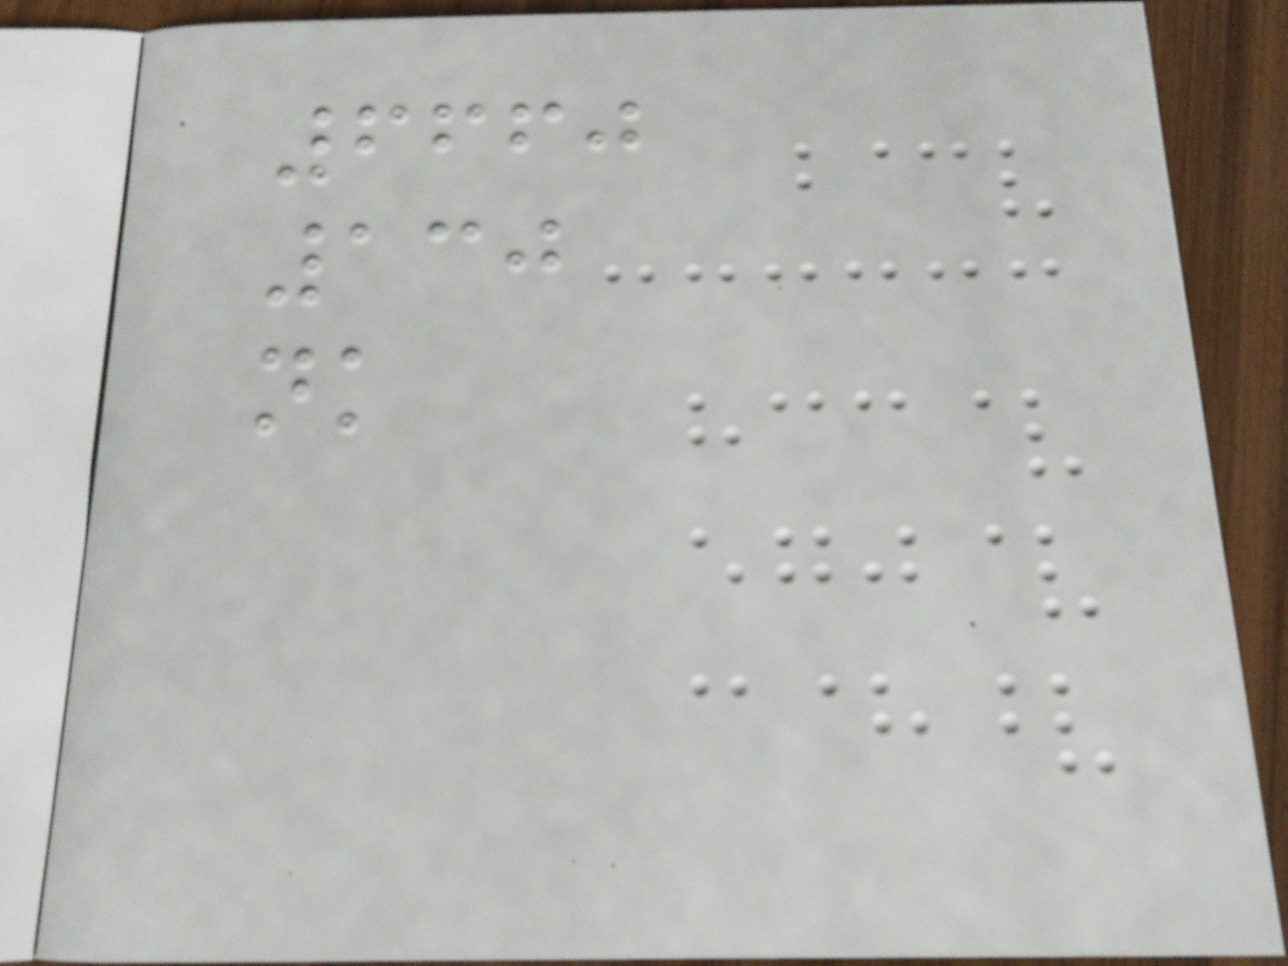6660
130
nk
